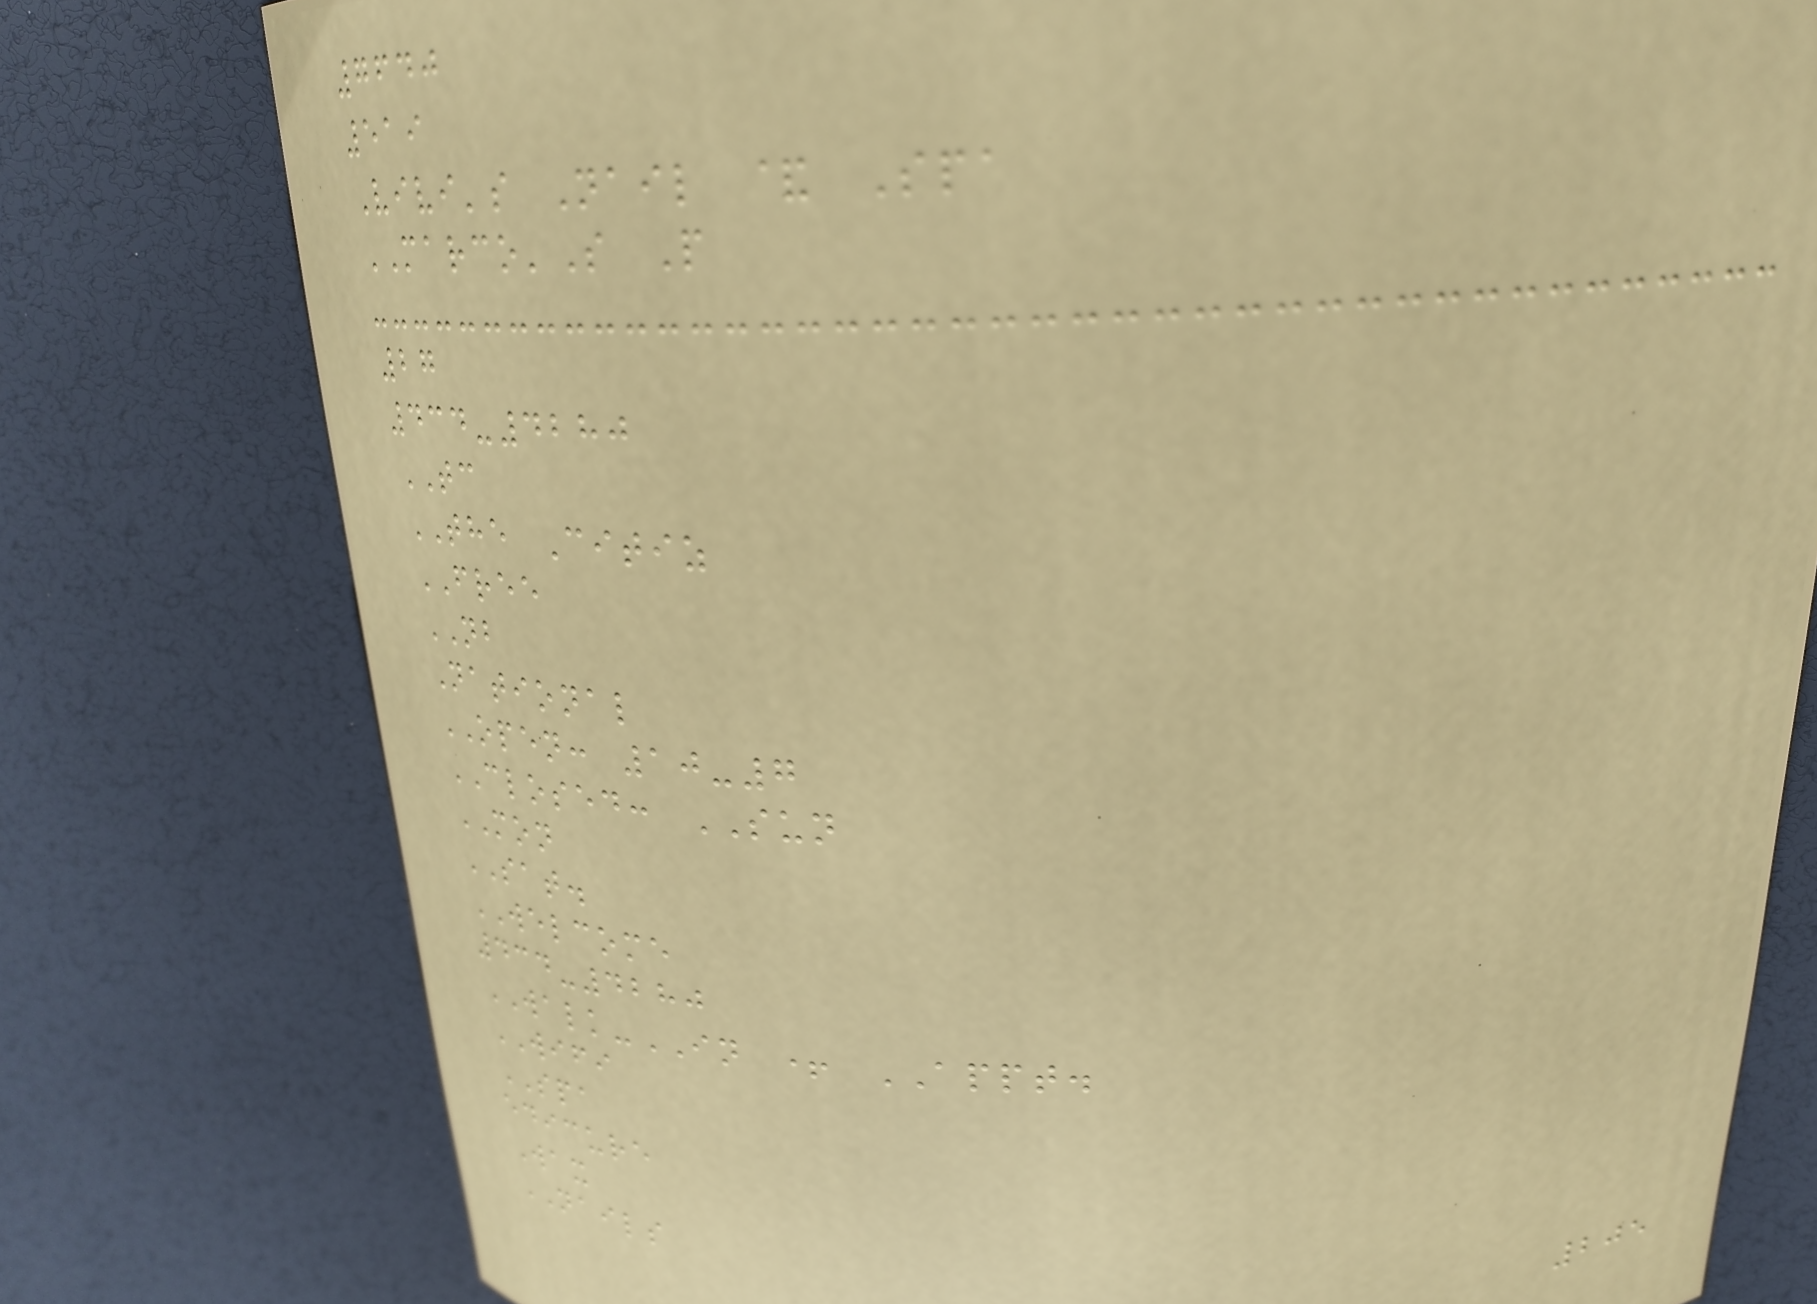7640
519
Vivi's Nail & Spa
MARCO'S P
27
434-4280
TC
THE Citiz
FREE
NB
National
OPEN: 10-7
CLOSED: SUN
MON
SAT.
WELCOME
434-4280
WALK-IN + APPT.
WIFI
SPA
edicure
Wax
NAILS
205
